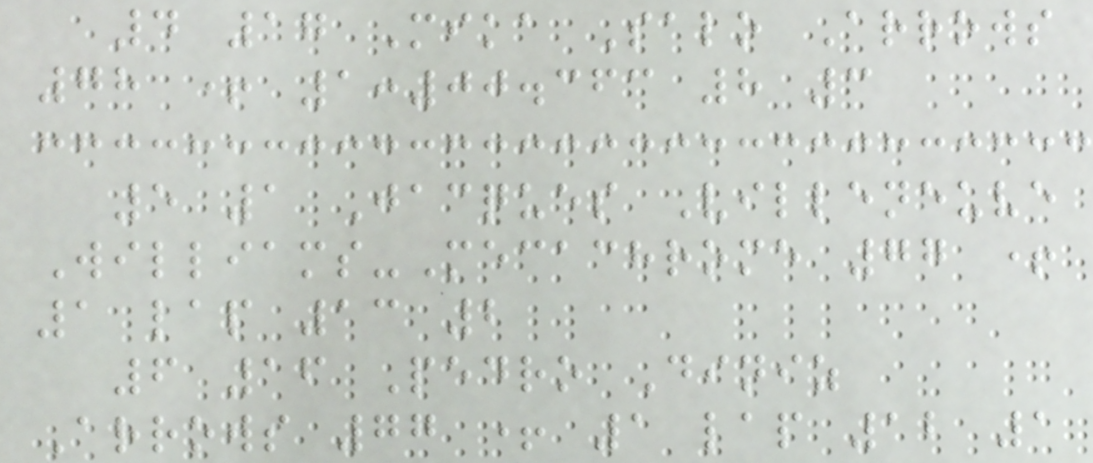4 17 Mika Salo Arrows
78 + 1:00.363 8 3
5 1 Jacques Villeneuve
Williams-Mecachrome 77 +
1 lap 13 2
6 16 Pedro Diniz
Arrows 77 + 1 lap 12 1
